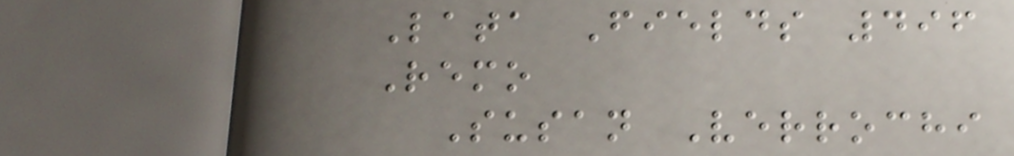Lata Fields 496
Remo
Susan Verrochi
